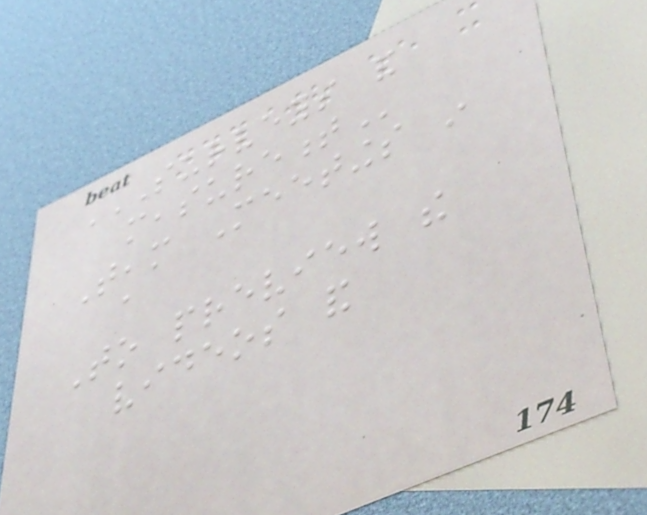SURVEYS AND
MEASUREMENT
Team Meetings in
a
To preview the
videos and
